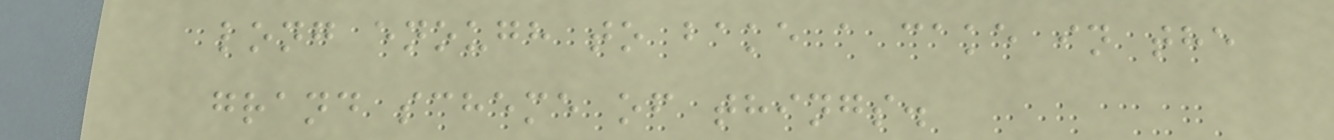long enough to bake a cake in the
grand scheme of things.
